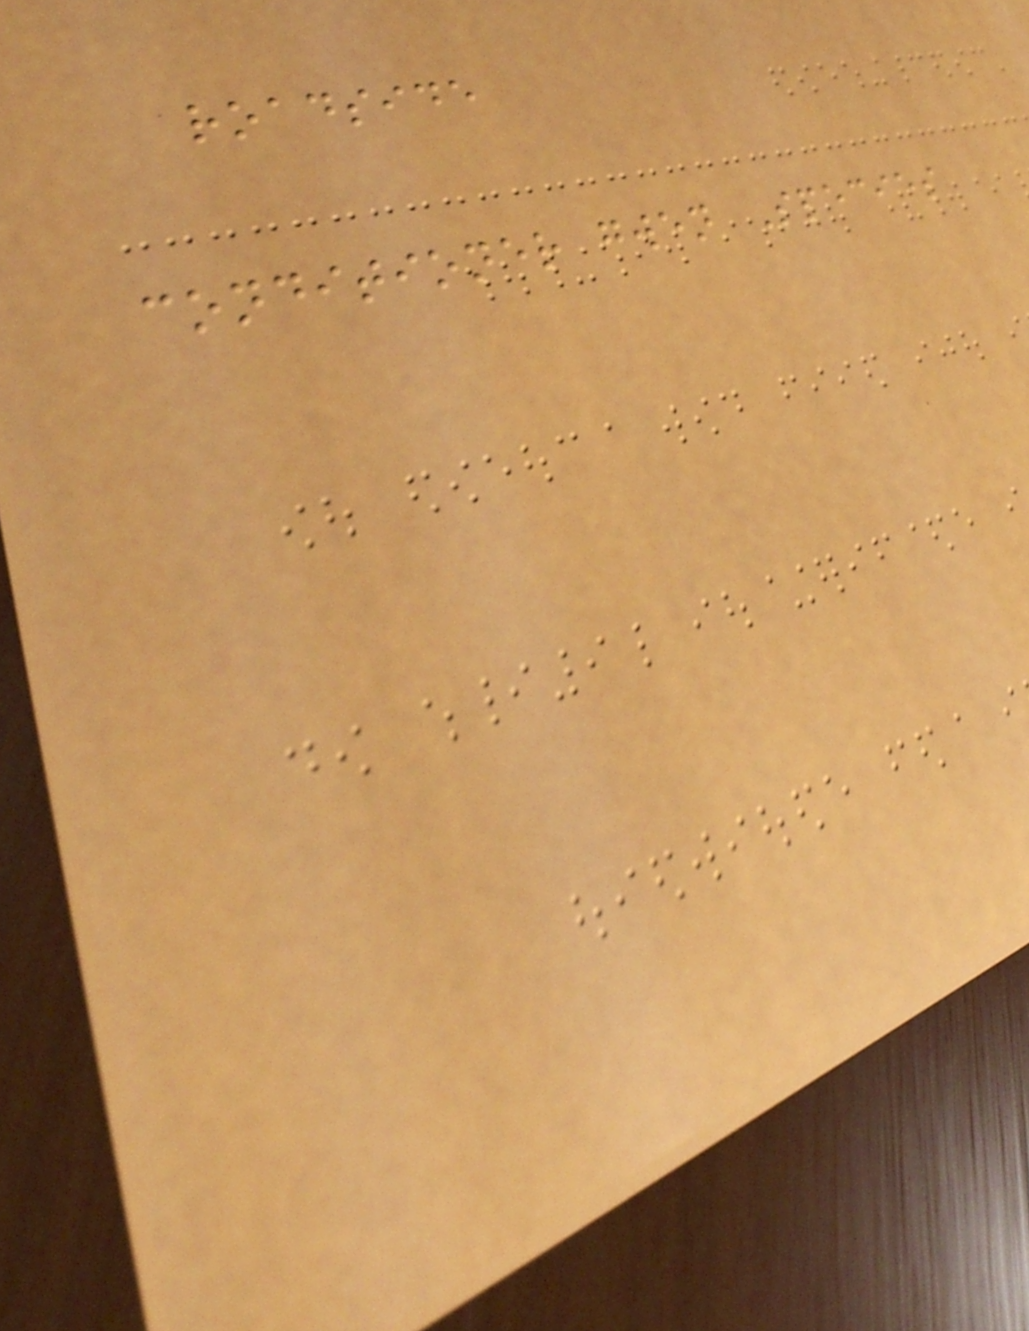roadside
conditioner gwen Species
